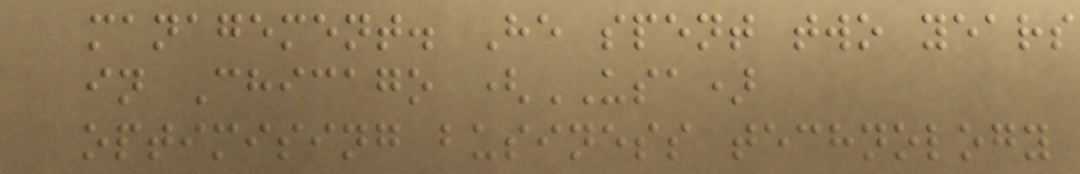management. He spent two years
in Chicago (USA)
optimising business technology
